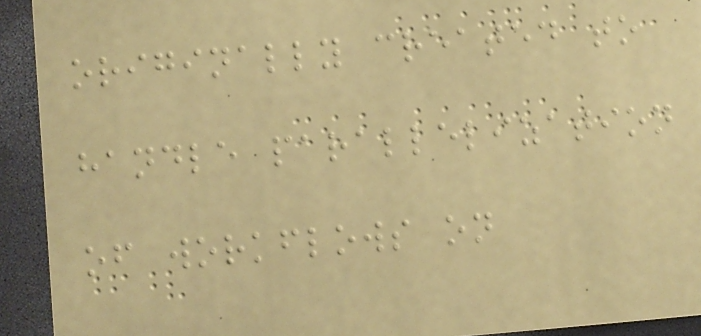originally created to
handle parallelization
of workflows on
